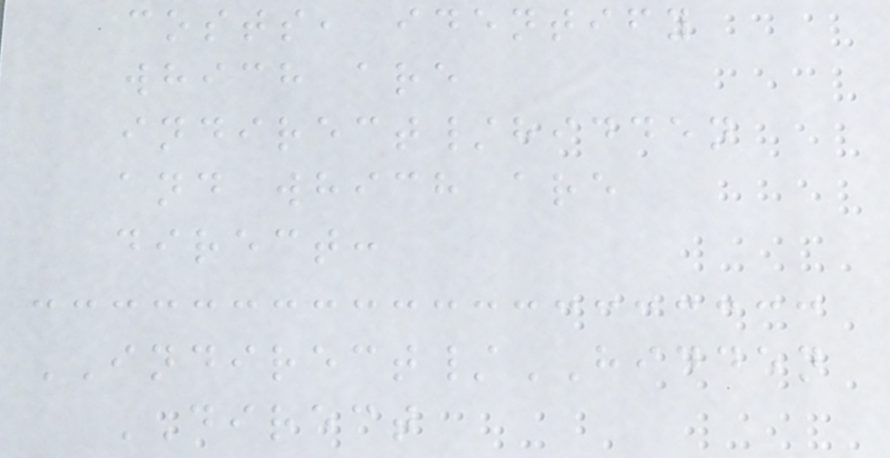costs, identify
which are
indirect/hidden
and which are
direct:
INDIRECT/HIDDEN
DIRECT
